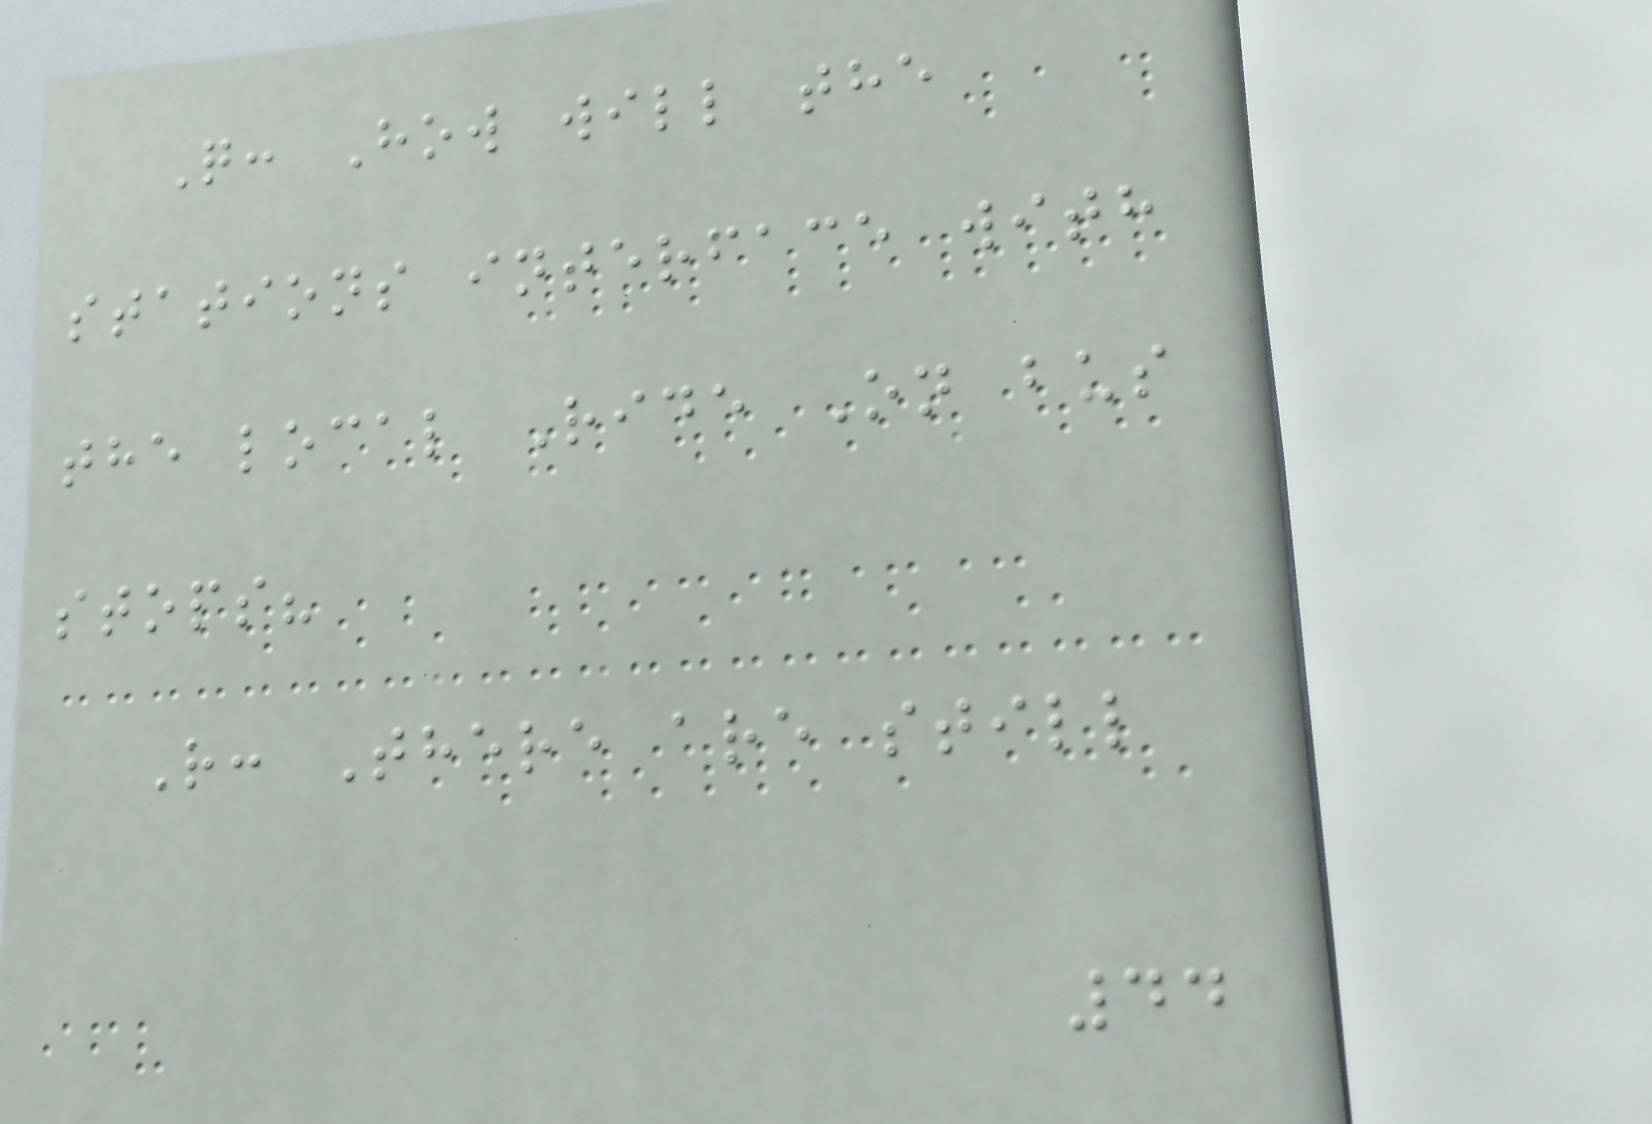Q: How will the
stations interface with
the local Ride On bus
stops?
R: There are still
44
